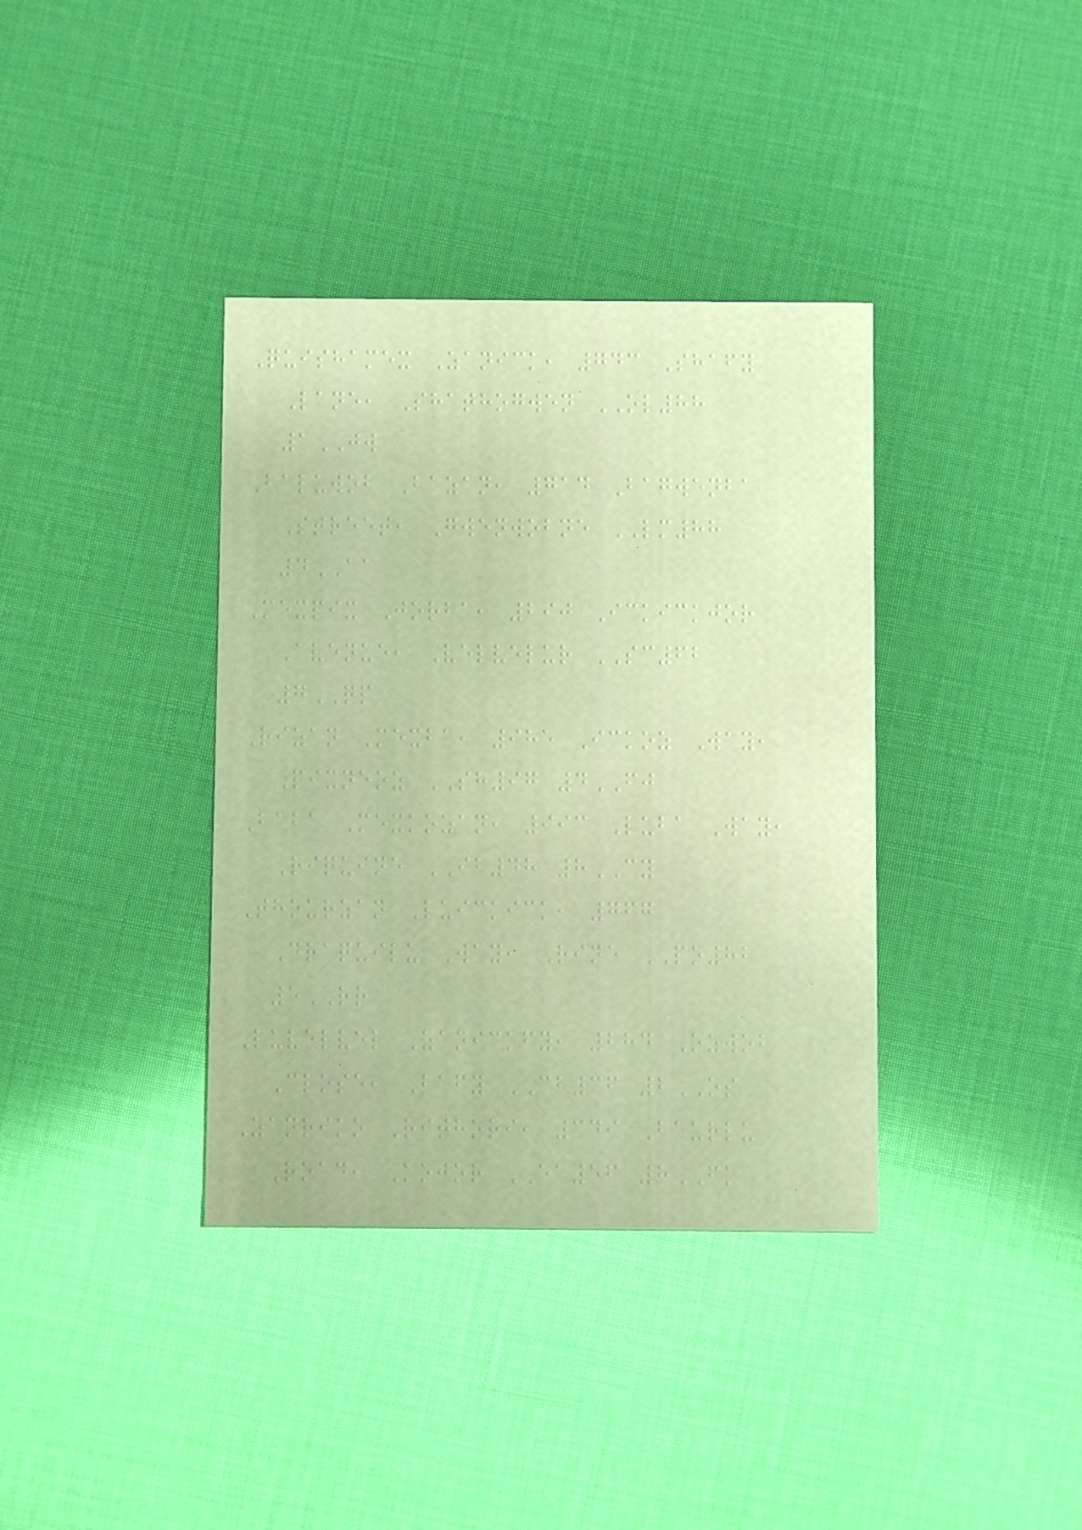Quishamex Zanick, 743 Shafy
Lane, Shathogwen OL88
1JW
Baluwob Bazan, 714 Bagwenba
Street, Gwenwobne LM88
4AA
Mexpix Jorba, 290 Ickickjor
Avenue, Velvelur SC62
7QP
Rizan Mexba, 985 Ickoz Way,
Pixneoz SH97 4FJ
Baba Mexkozan, 993 Luba Way,
Riquine IB48 8CY
Thourzan Luickick, 767
Draquilu Way, Rine PO82
5RR
Luvelvel Zanickfy, 284 Ozwob
Close, Bafy CB36 2OS
Zanriko Rithori, 349 Baurlu
Road, Kojor EA56 8FK
